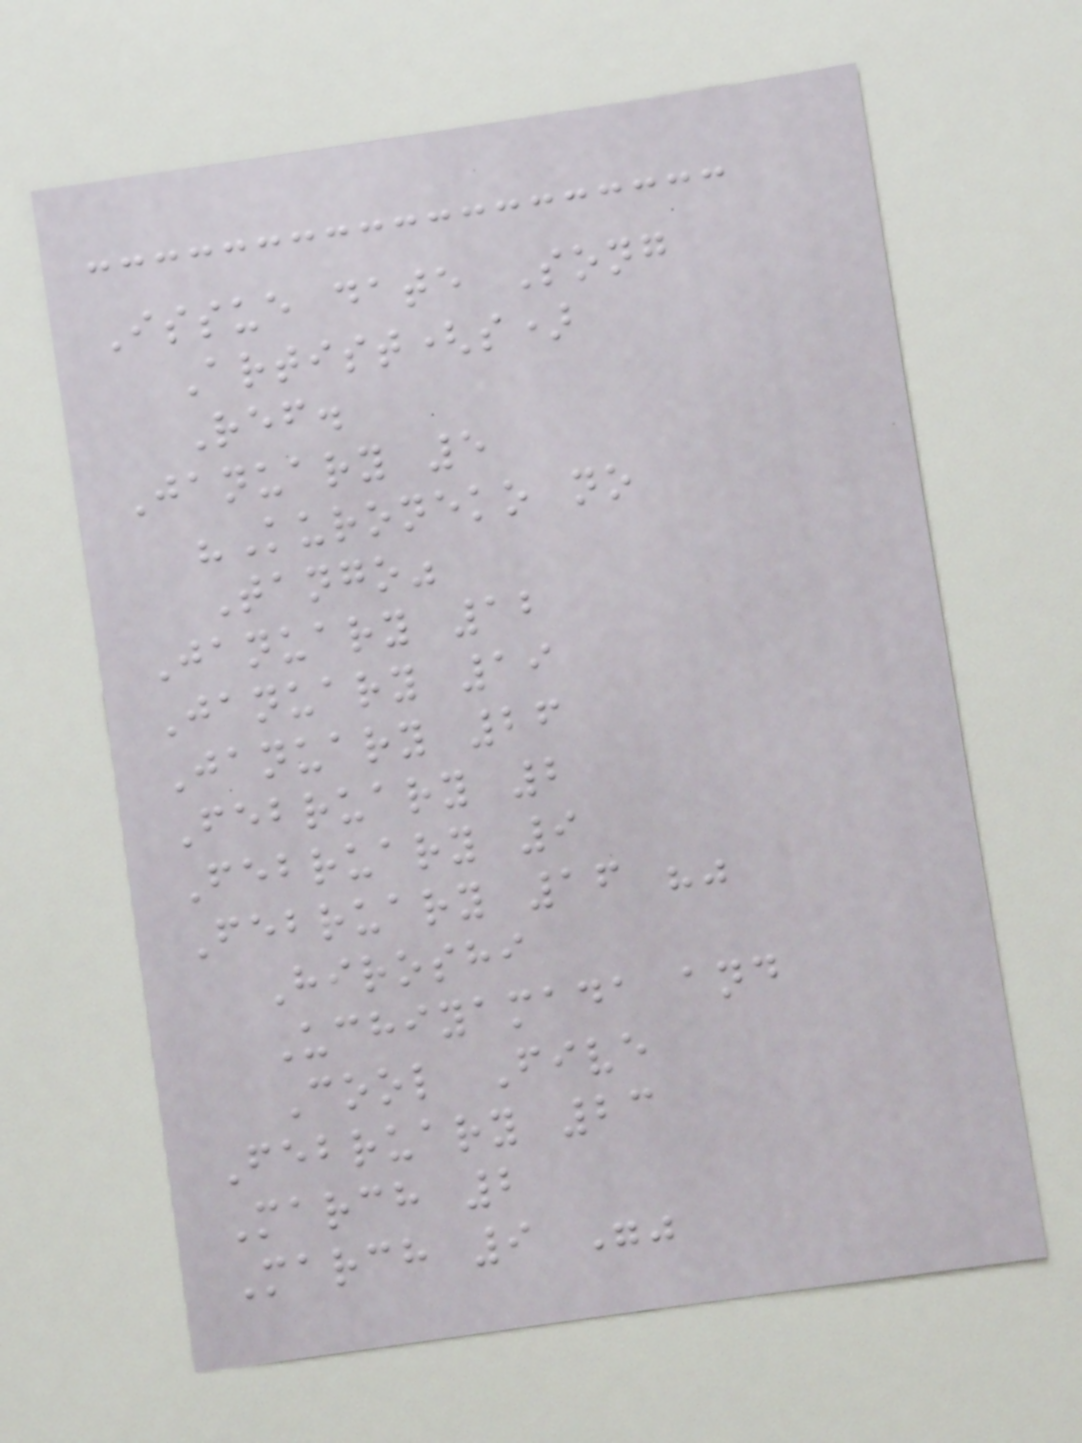Issue date Song
Artist(s)
Ref.
January 5
"Kuroneko no
Tango"
January 12
January 19
January 26
February 2
February 9
February 16 ""
Hiroshi
Uchiyamada and
Cool Five
February 23
March 2
March 9 ""
